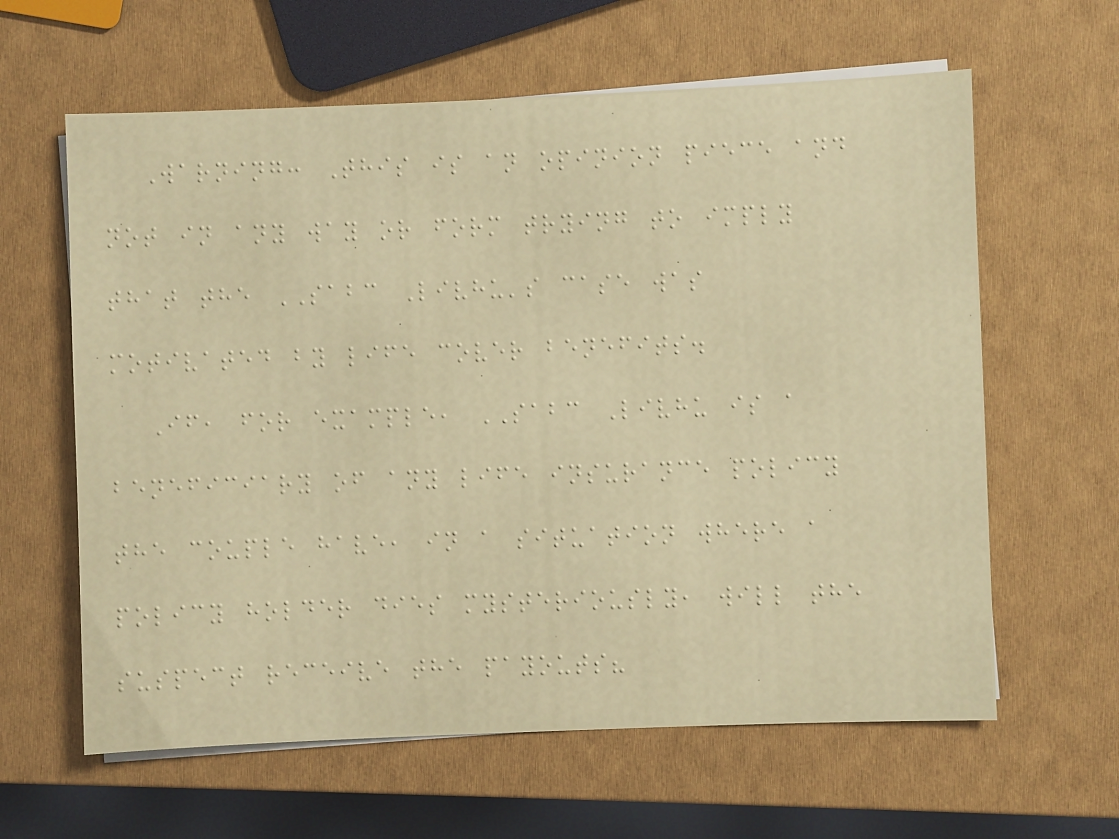Warning: This is an opinion piece and
not in any way or form trying to imply
that the SABC Livhu's case was
motivated by life cover benefits.
If, for example, SABC Livhu is a
beneficiary of any life insurance policy
the couple have, in a situation where a
policy holder dies mysteriously, will the
suspect receive the payouts?
